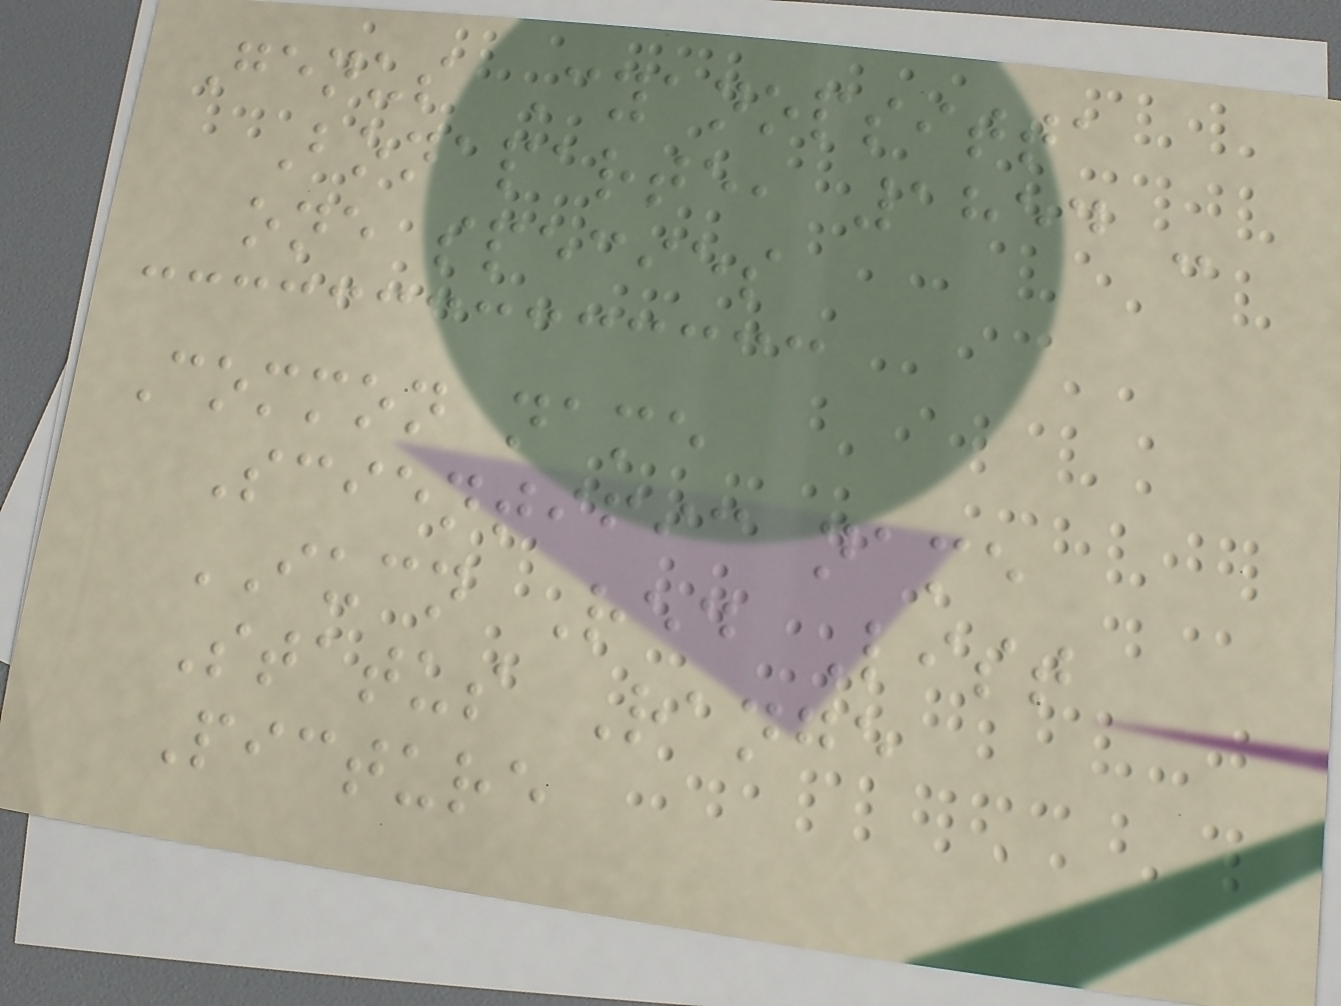Genus Cyanopsitta
Bonaparte, 1854 -
one species
Common name
Scientific name
IUCN Red List
Status Range
Picture
